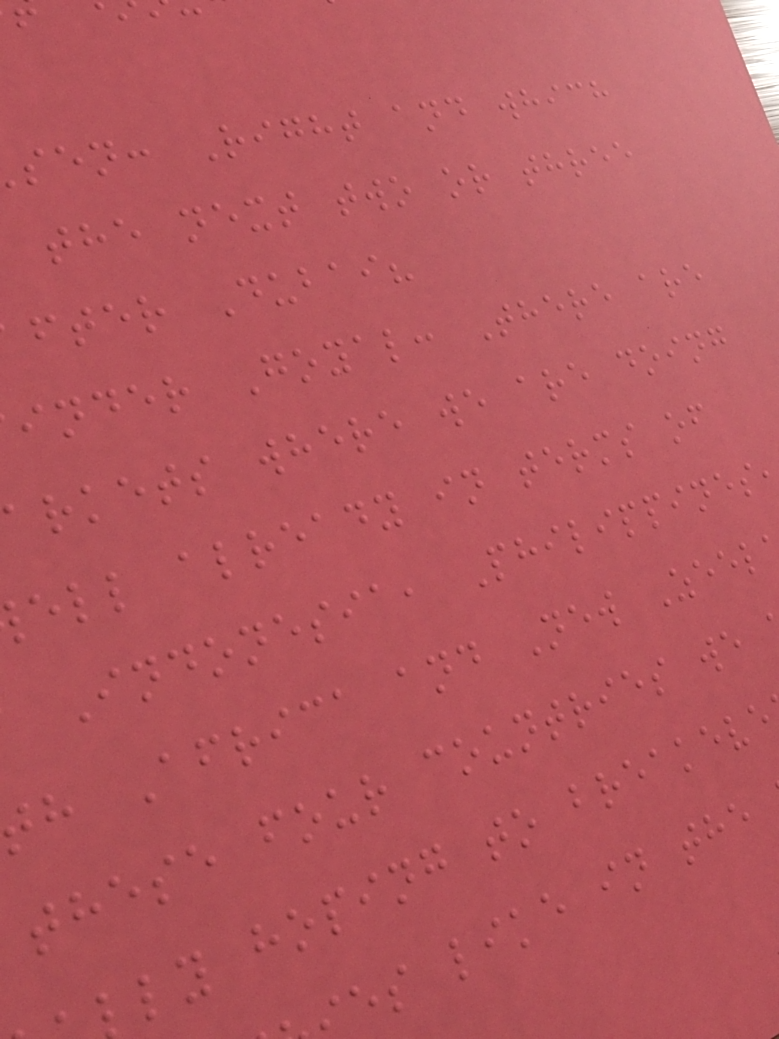sen: Right and which
the next two or three
fter Dubai?
inder Goyal: There are
arkets where we are doing
ell already in terms of
Indonesia, Philippines
h Africa and New Zeel
these four countries we
ly hoping to breakeve
es like in the
